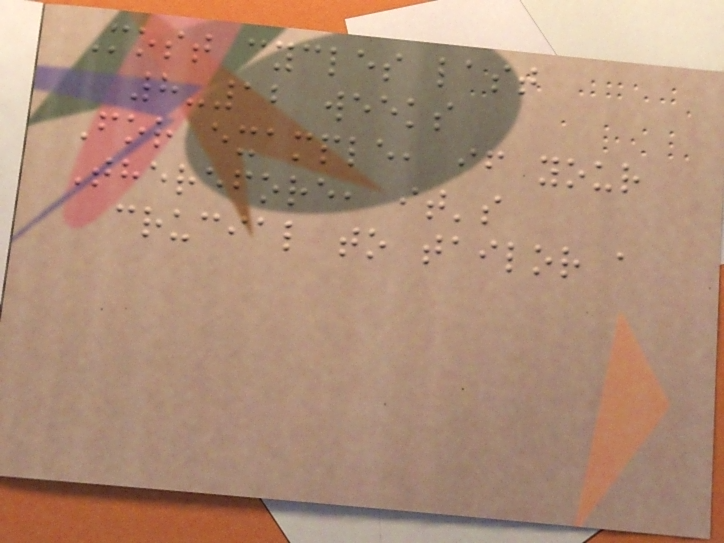Most cycles last
8-12 weeks
For example, if your
Therefore, it's
crucial to tailor a
